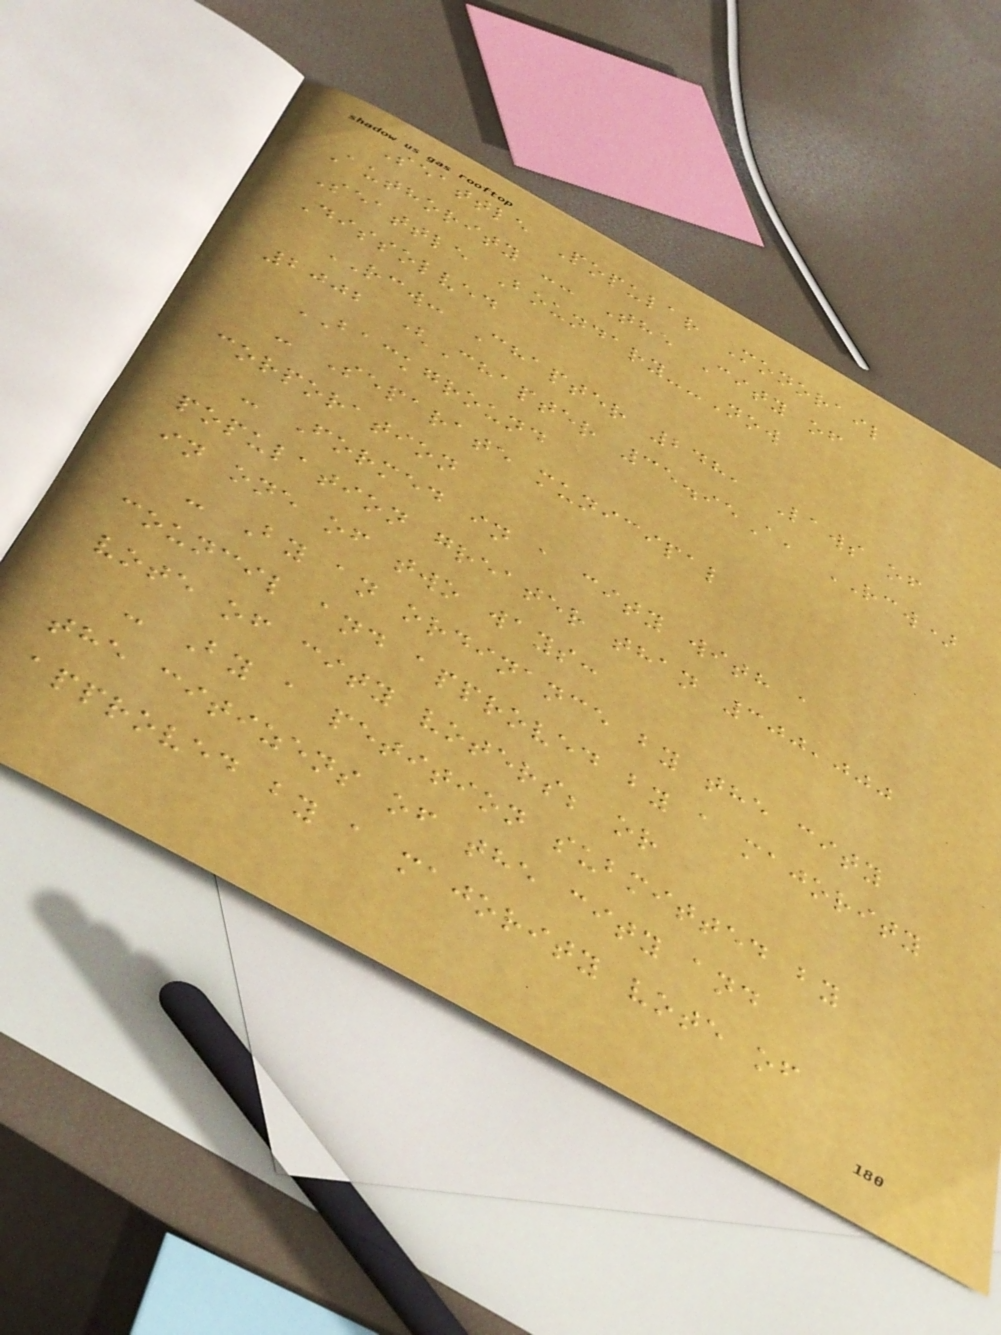Seattle Popular Monorail
Authority -- The City of
Seattle Boundary--Now
Dissolved
RCW: Chapter 248, Laws of
2002 (Chapter 35.95A, RCW)
BACKGROUND
- Separate municipal
corporation
- Formed in a city with a
population greater than 300,000
in one of two ways:
- By an ordinance by the city
council and approved by a majority
vote of city voters; or
- By a petition submitted by
the citizens of the city and
approved by a majority vote of
